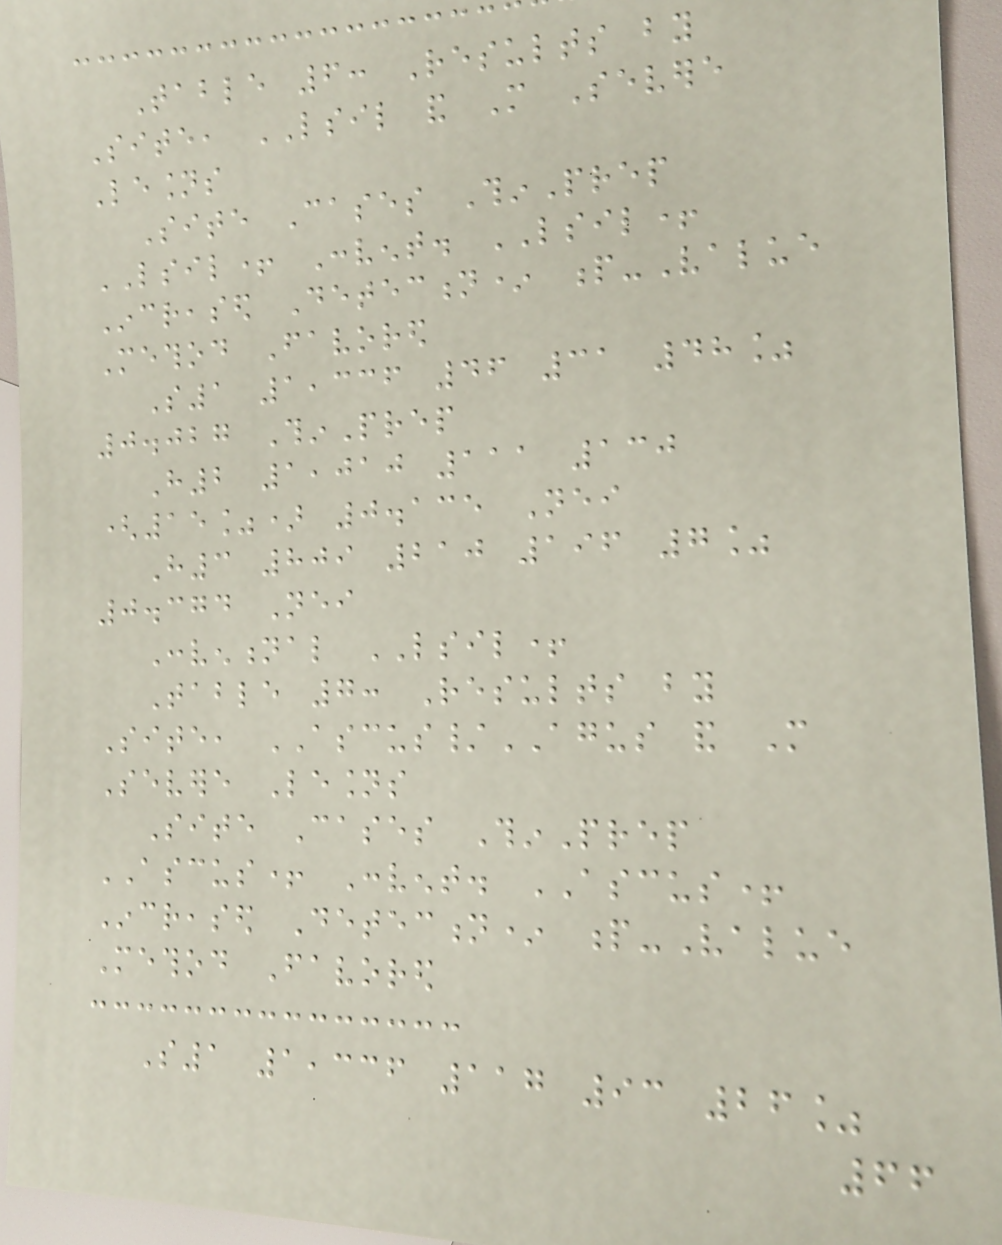Table 6: Results by
Site, LSIL and More Severe
Lesions
Site Cases ThinPrep
LSIL+ Convent. LSIL+
Increased Detection* p-Value
Method Favored
S1 1,336 46 31 48%
0.027 ThinPrep
H2 1,010 111 130
(15%) 0.135 Neither
H3 809 210 196 7%
0.374 Neither
Conventional LSIL+
Table 7: Results by
Site, ASCUS/AGUS and More
Severe Lesions
Site Cases ThinPrep
ASCUS+ Convent. ASCUS+
Increased Detection* p-Value
Method Favored
S1 1,336 117 93 26%
66
